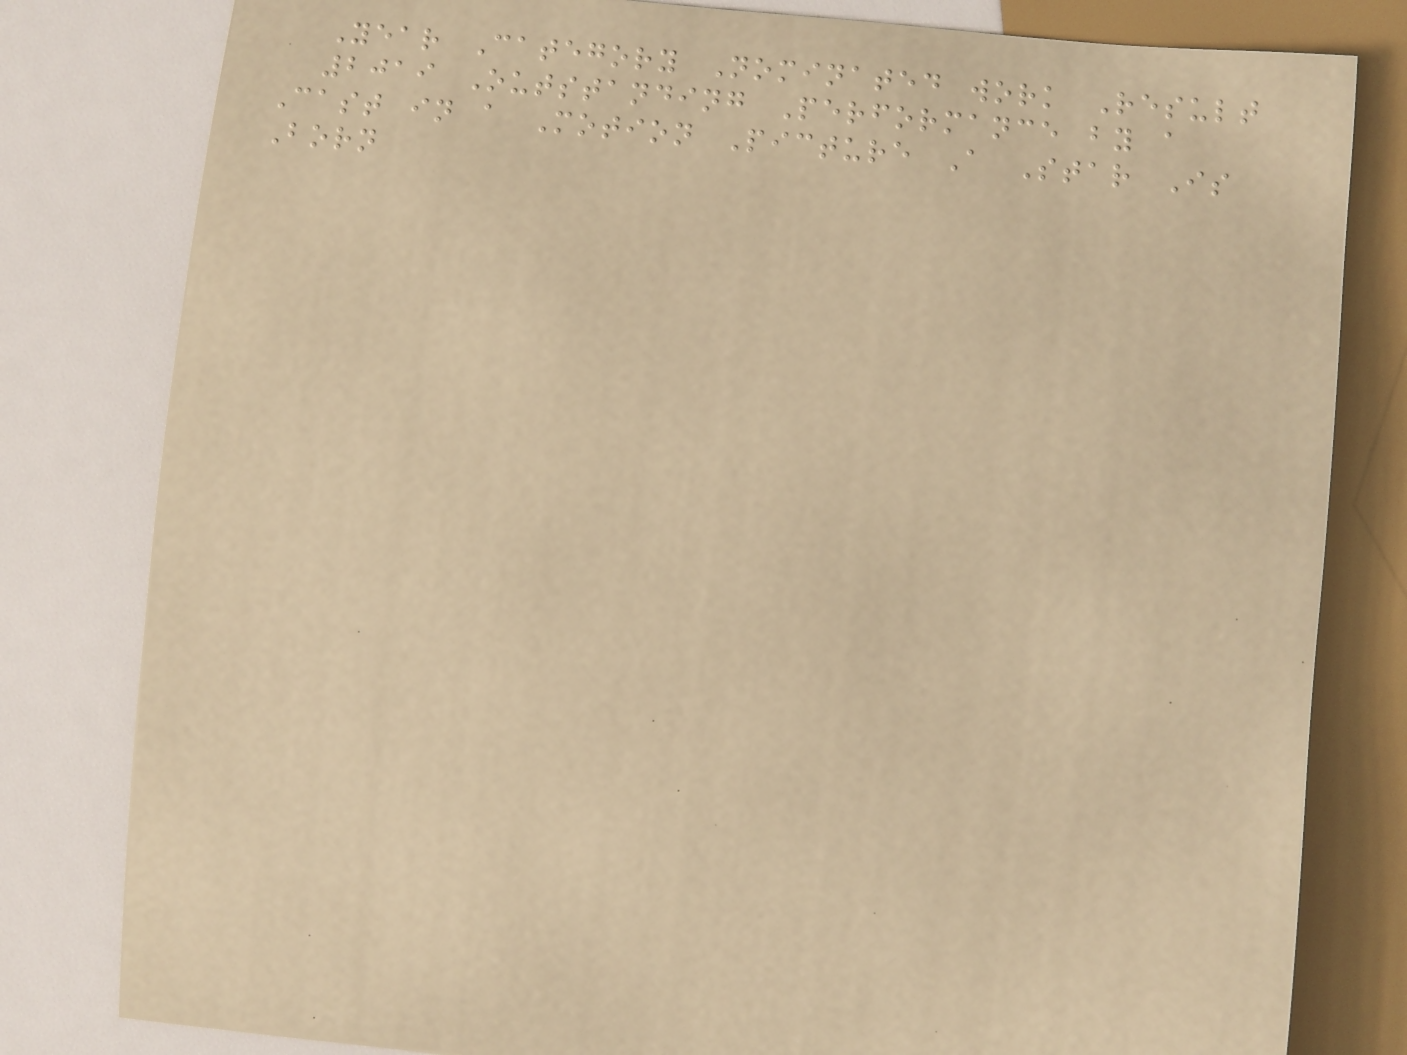Year Category Nominated work Result
2019 Outstanding Performance by a
Cast in a Motion Picture A Star Is
Born
